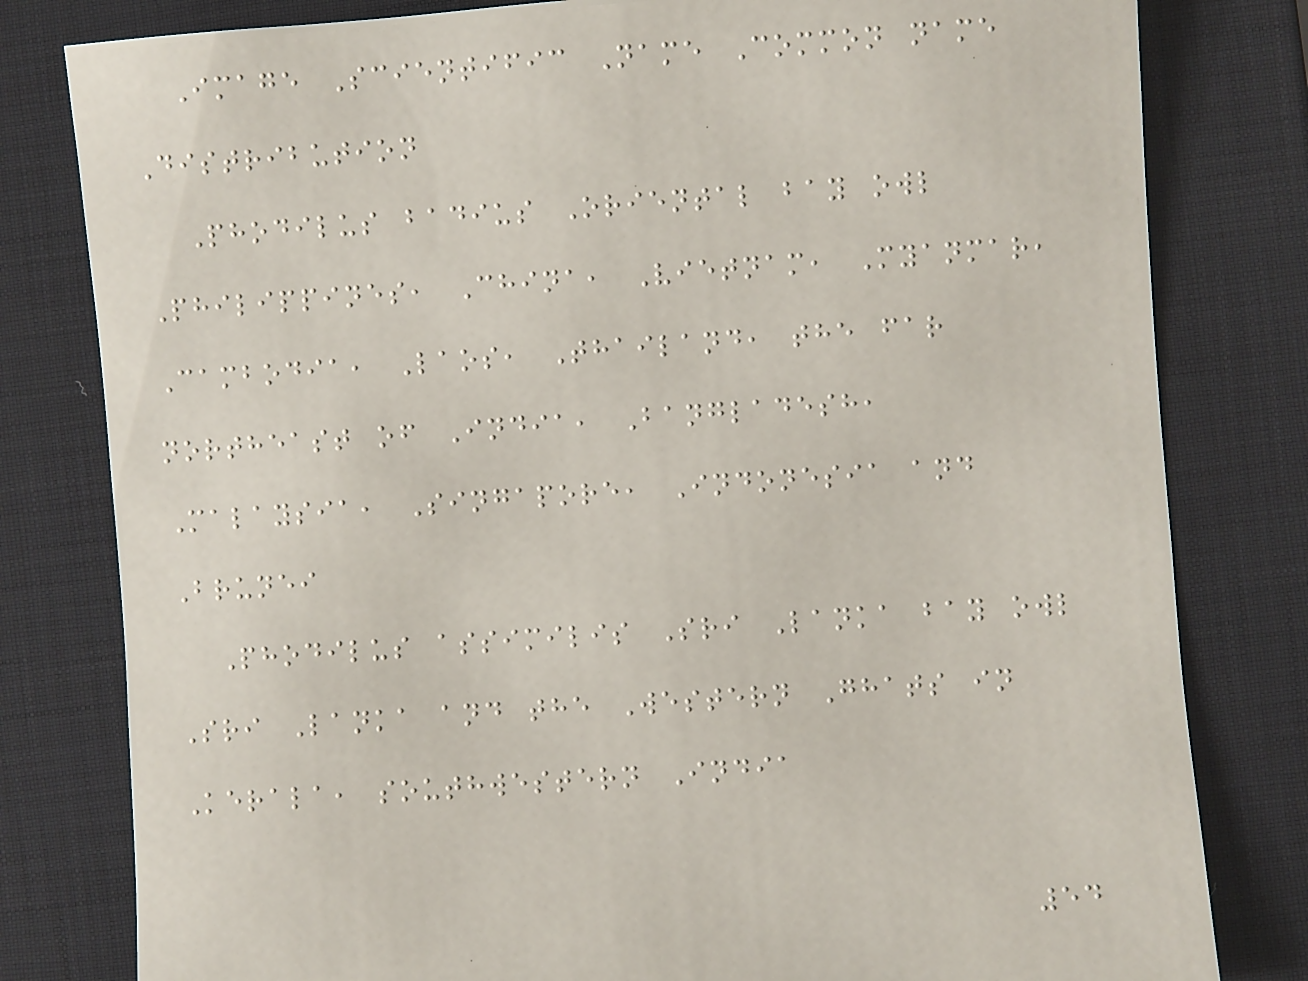Image Scientific Name Common name
Distribution
Phodilus badius Oriental bay owl
Philippines, China, Vietnam, Myanmar,
Cambodia, Laos, Thailand, the far
northeast of India, Bangladesh,
Malaysia, Singapore, Indonesia and
Brunei
Phodilus assimilis Sri Lanka bay owl
Sri Lanka and the Western Ghats in
Kerala, southwestern India
54
